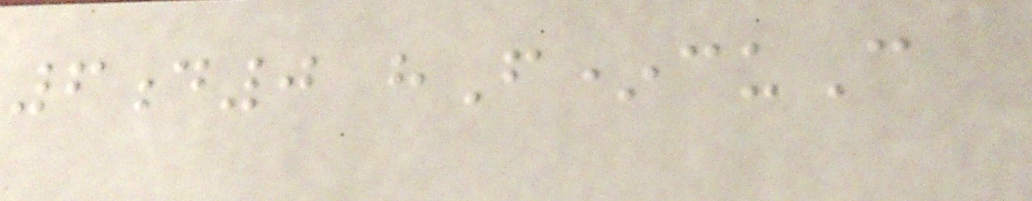6d0 hF*cuC
